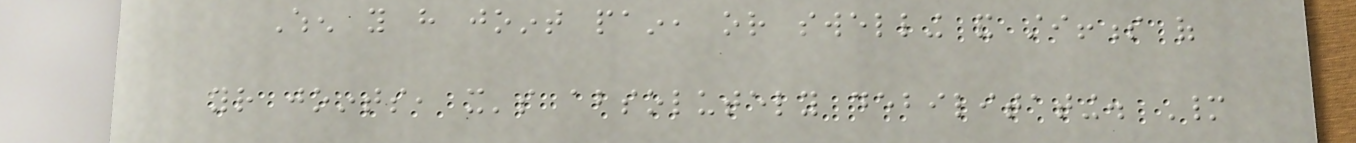When you have joint pain, or swelling and stiffness of
your joints, it's absolutely debilitating. Many
